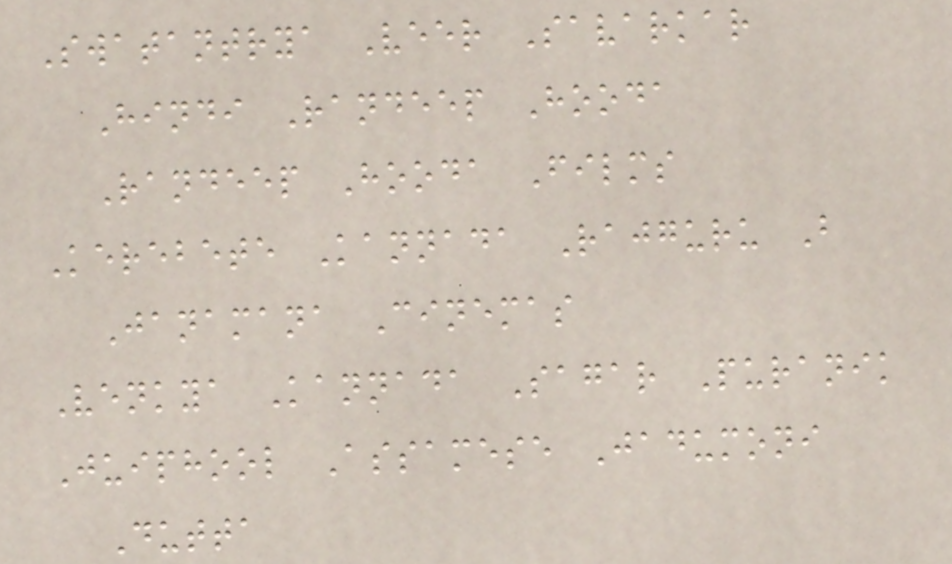Swatantrya Veer Savarkar
Hindi Randeep Hooda
Randeep Hooda Films
Kerebete Kannada Rajguru B
Janamana Cinemas
Venkya Kannada Sagar Puranik
Juiphool Assamese Jadumoni
Dutta
